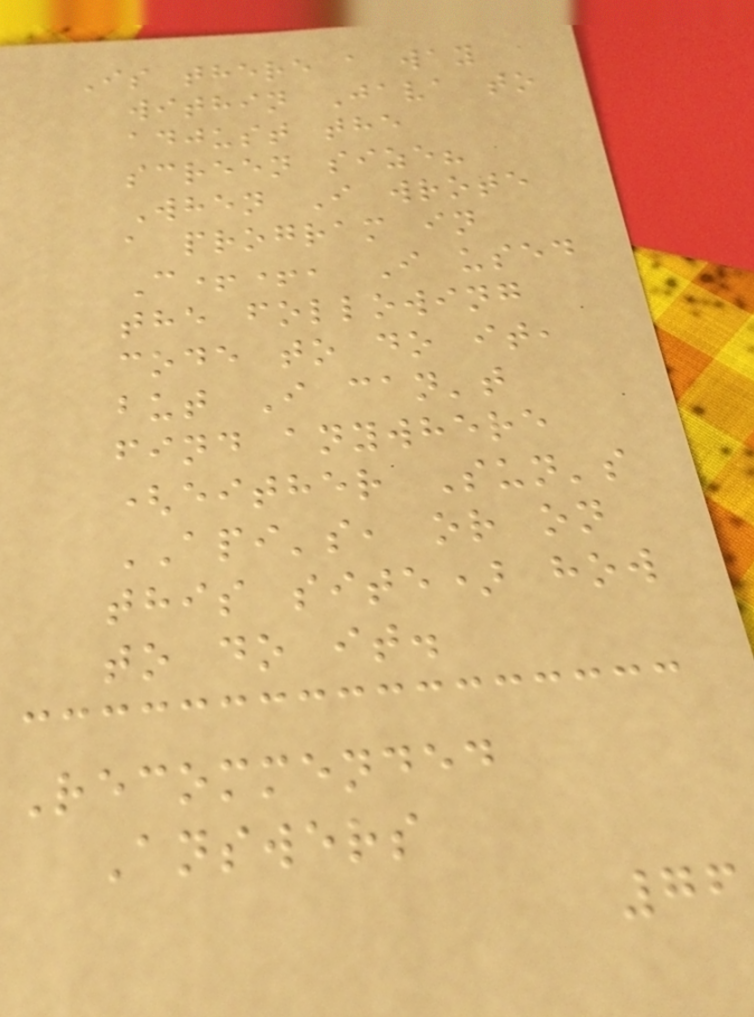Is there a way
within Java to
adjust the
screen size?
When I wrote
a program in
C++, I used
the following
code to do it,
but I can't
find anywhere
(either Sun's
API's, or on
this site) how
to do it.
Recommended
Answers
76
